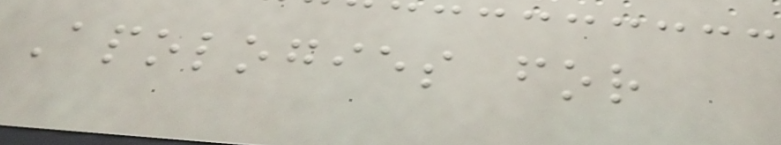Apologies for
